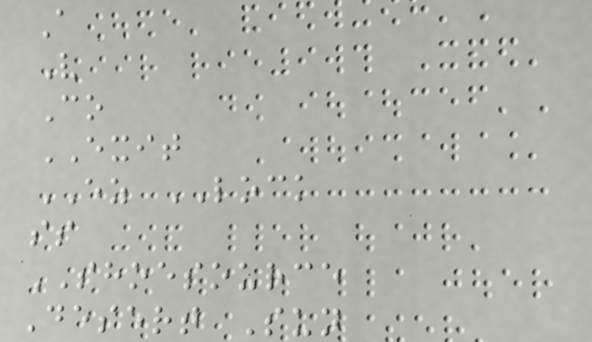A
V
Co
EXIT
EZ LOCK
ss
SHOESOURCE
Desert Sun
